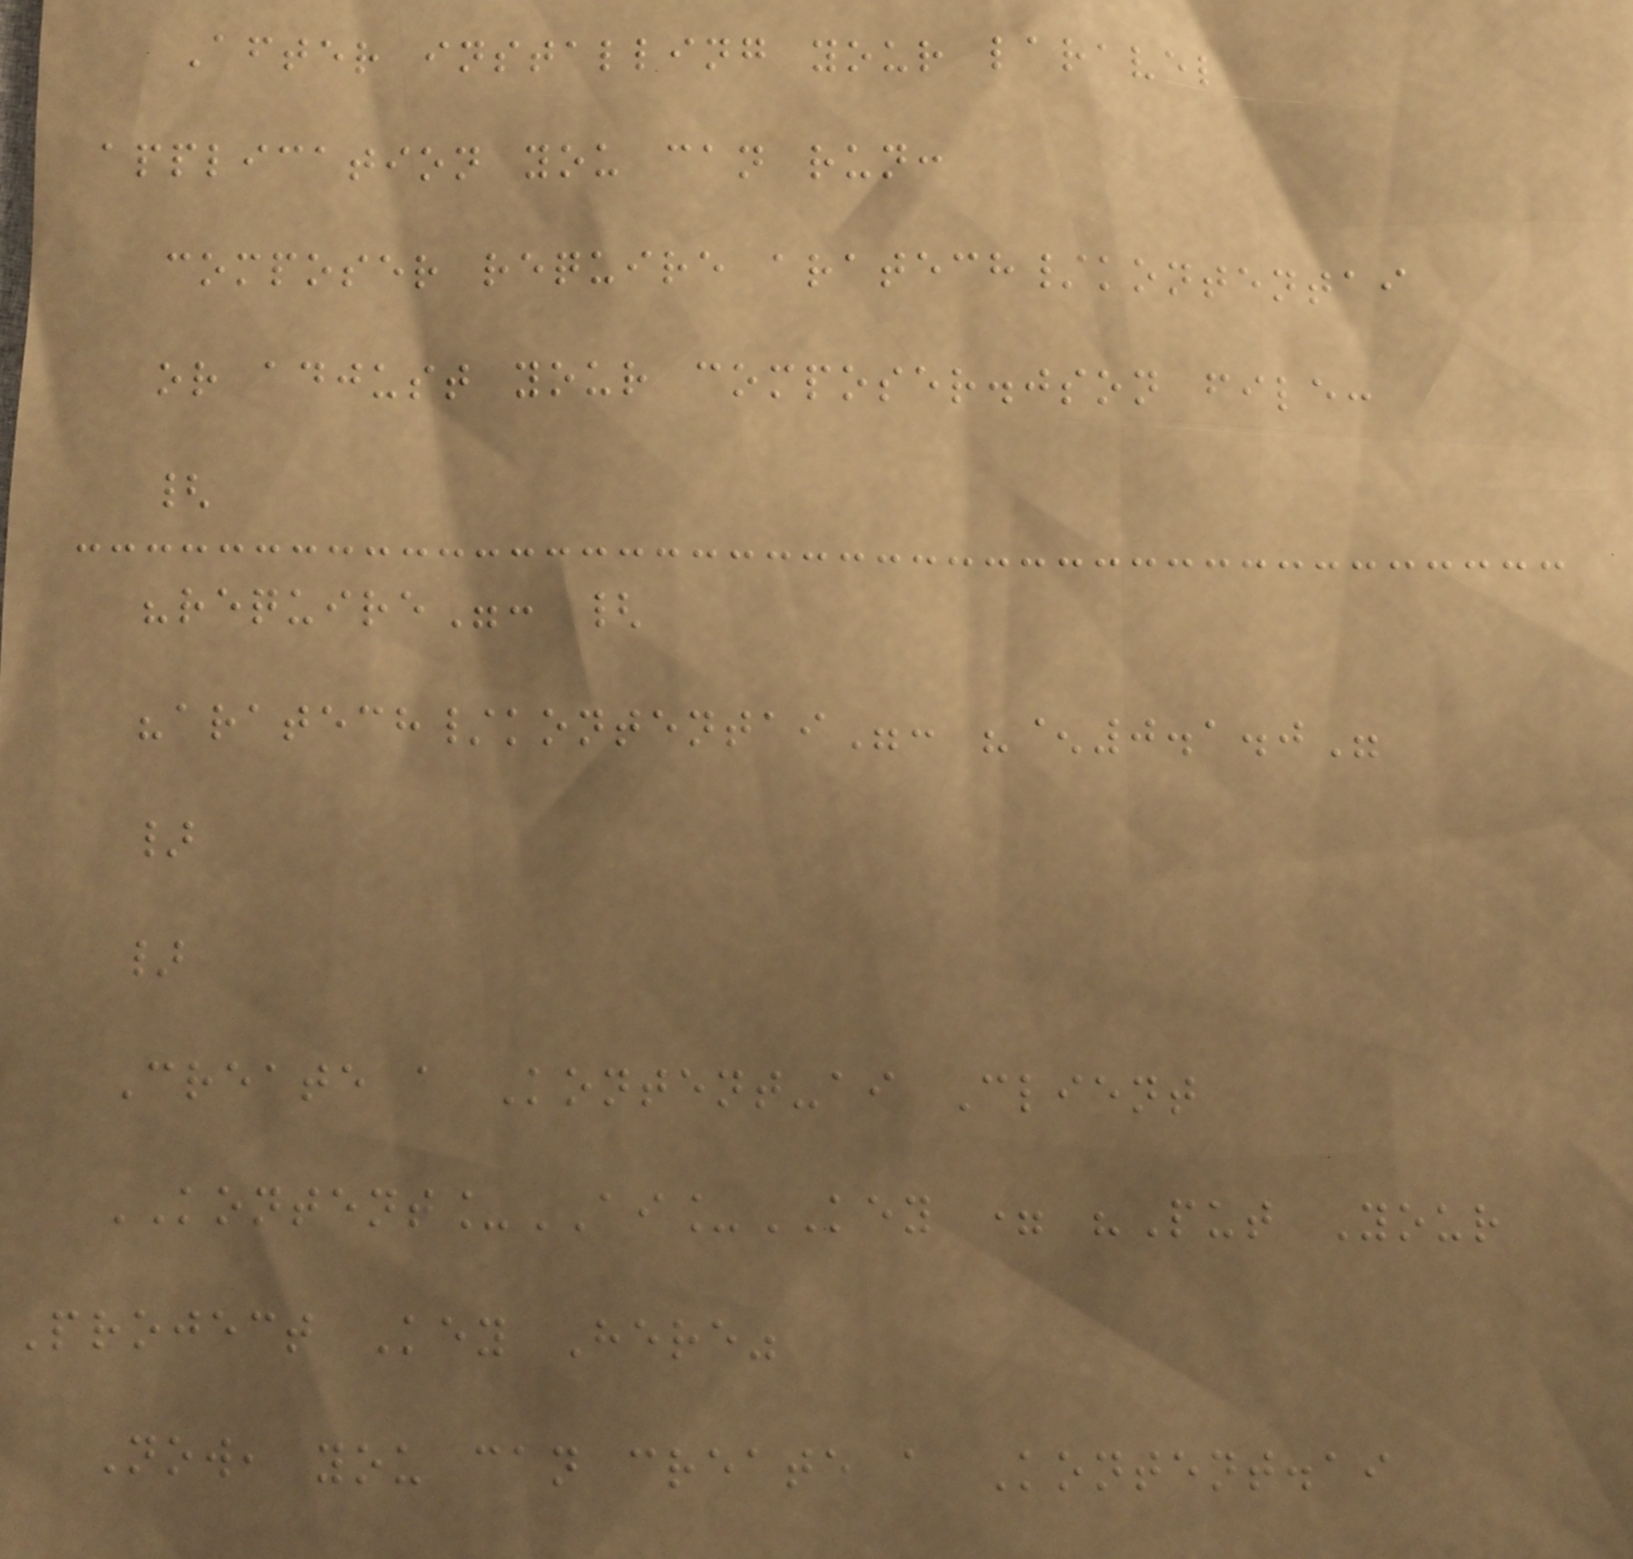After installing your laravel
application you can run:
composer require aratech/kontentai
or adjust your composer.json file:
{
"require": {
"aratech/kontentai": "^0.1.0"
}
}
Create a Kontent-ai Client
KONTENT_AI_KEY = "Put Your
Project Key Here"
Now, you can create a Kontent.ai
